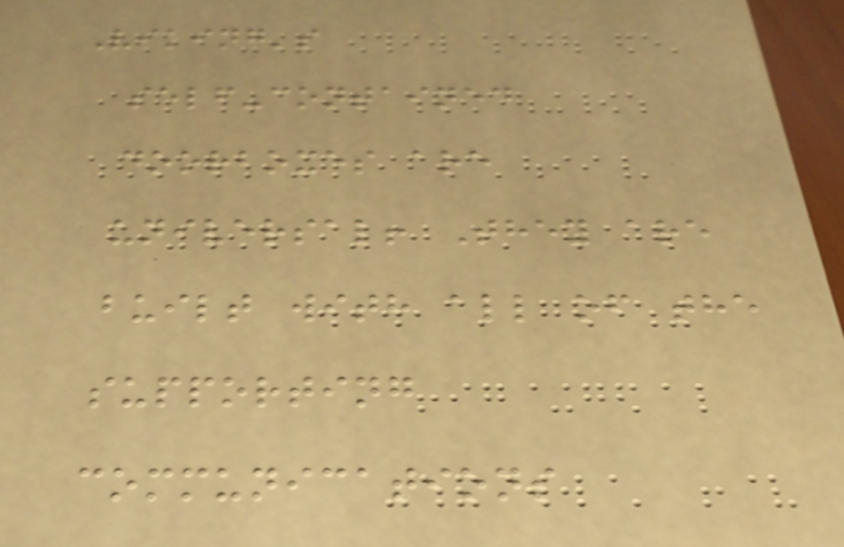Viking's
self-contained
doorboxes are
universal! They are
built with all of the
supporting
communications
